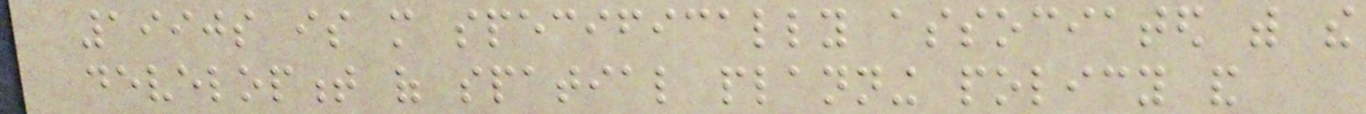1990s is more specifically associated with the
development of spatial planning policy and
